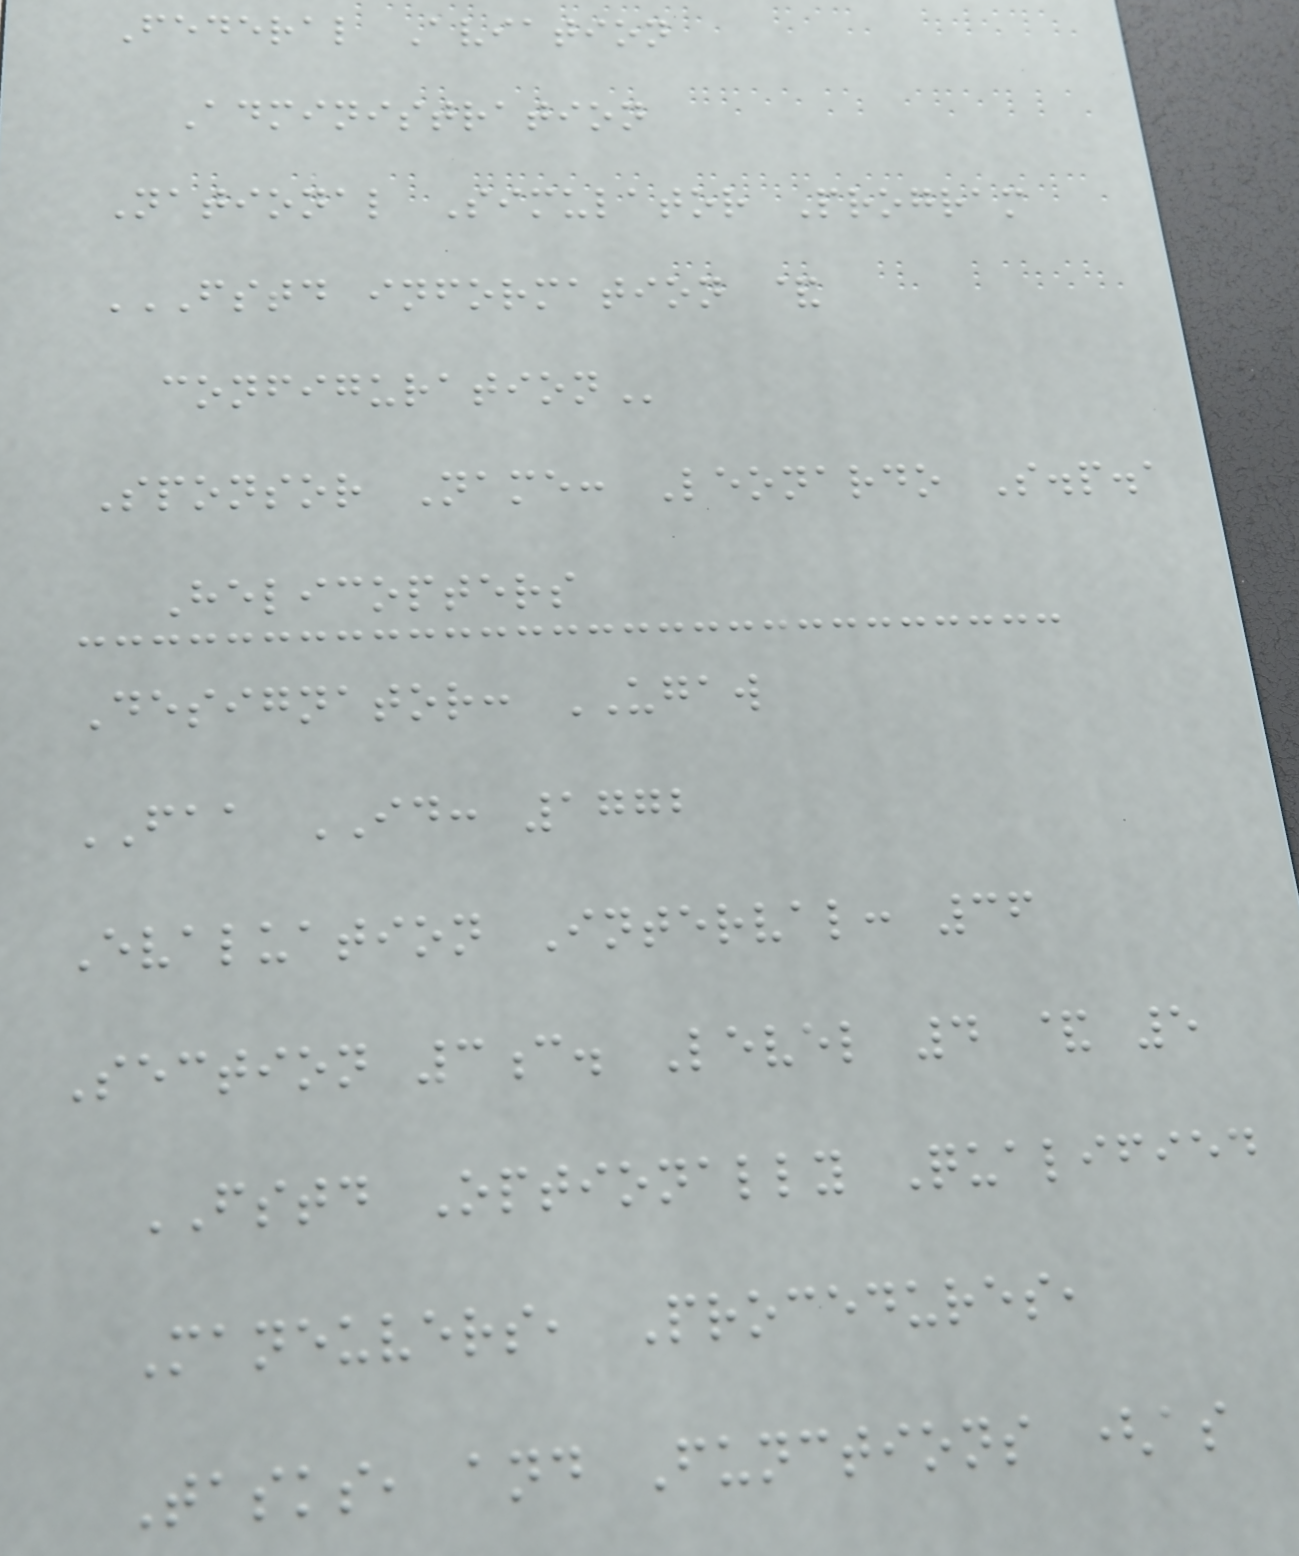Federal Aviation
Administration
National Simulator Program
FSTD INFORMATION &
CONFIGURATION
Sponsor Name: Leonardo S.p.a
Helicopters
Designator: UGAW
FAA ID: 1772
Evaluation Interval: 36
Section 3c. Level 4 & 5
FSTD Optionally Qualified
Maneuvers, Procedures,
Tasks, and Functions (as
